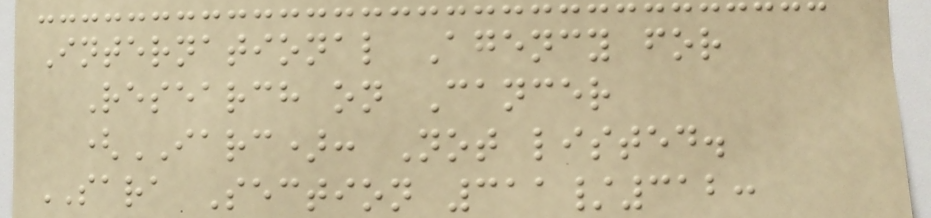International Agency for
Research on Cancer
(IARC): Not listed.
SARA Section 311/312:
